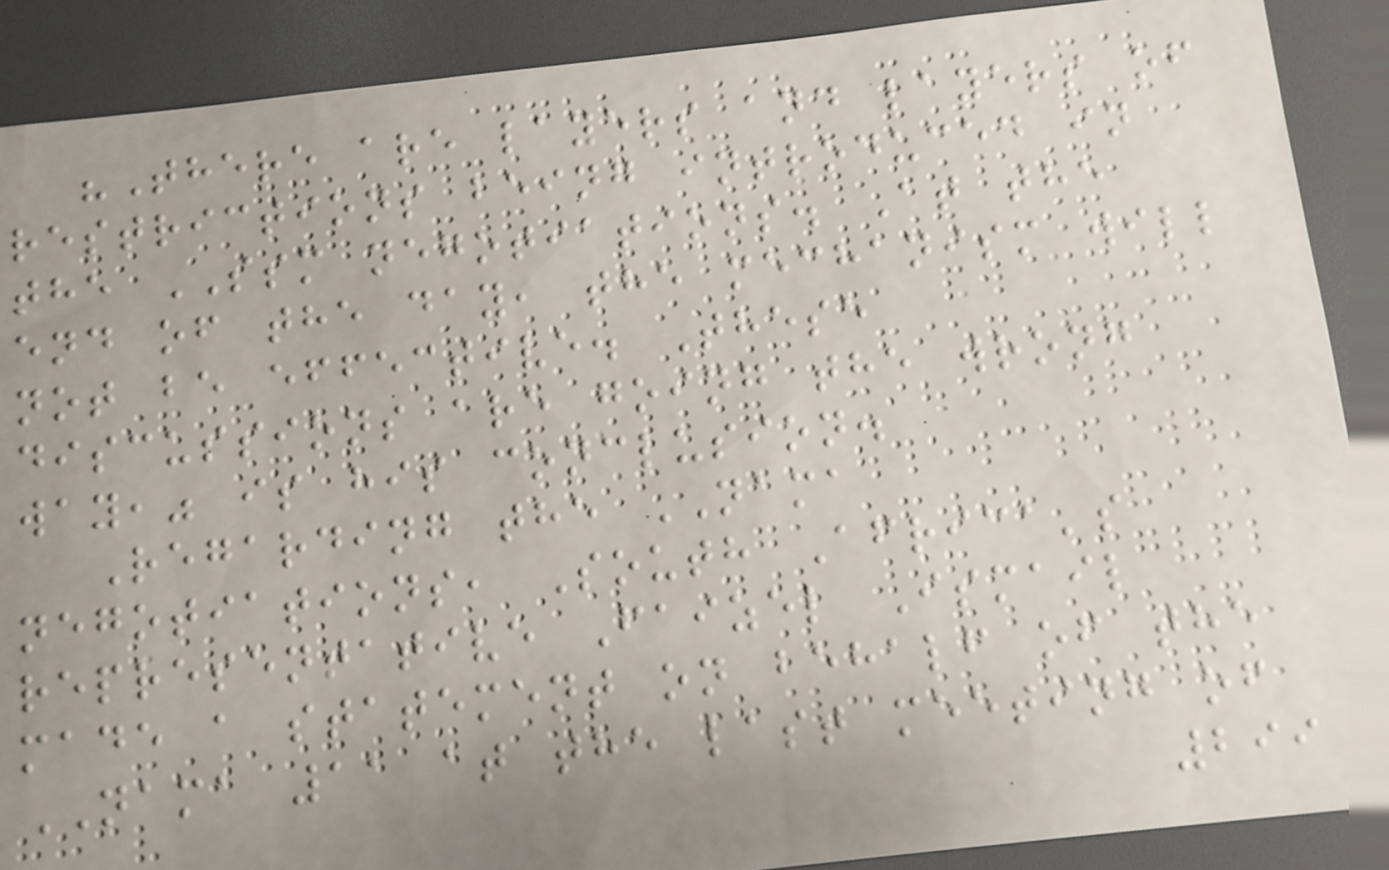"There are layers and layers of
restrictions being introduced in
the SSM negotiations. At the
end of the day, the mechanism will
not be effective. These
discussions are going the wrong
way," is his conclusion.
Regarding the NAMA
negotiations, South Africa's
representative Faizel Ismail
made a statement on behalf of the
NAMA 11 at the last meeting of
299
